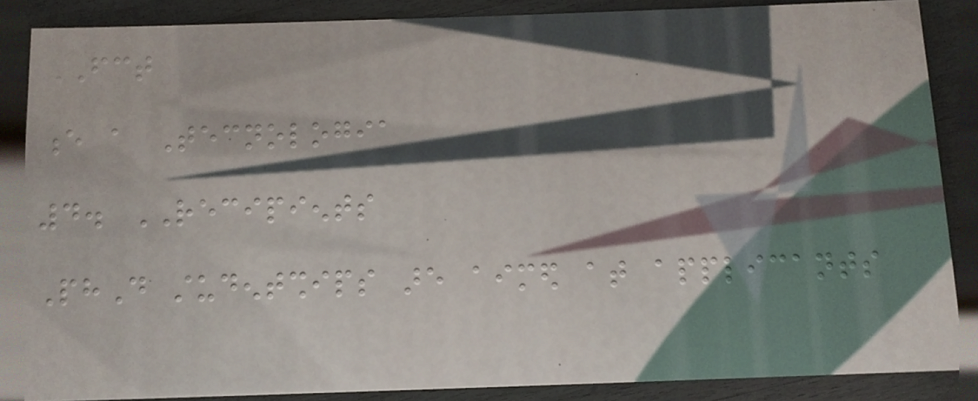FCT
e a Tecnologia
4. RECIPIENTS
PhD studentships are aimed at applicants
